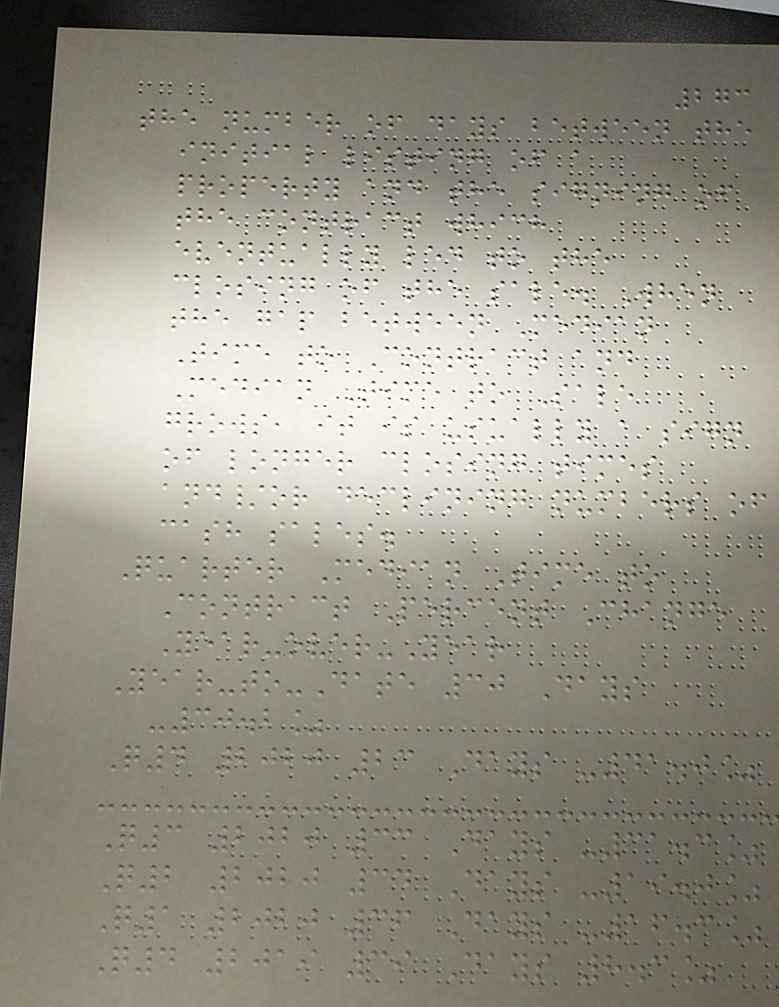273
the number of days between the
initial listing of a
property and the signing of
the contract which
eventually led to the
closing of the sale. When
the gap between Median
Time to Contract and
Median Time to Sale
grows, it is usually a sign
of longer closing times
and/or declining numbers of
cash sales.
Quarter Median Time to
Contract Percent Change
Year-over-Year
Year-to-Date 30 Days
-30.2%
Q4 2020 23 Days -41.0%
Q3 2020 33 Days -31.3%
Q2 2020 34 Days -19.0%
Q1 2020 36 Days -16.3%
Q4 2019 39 Days 8.3%
